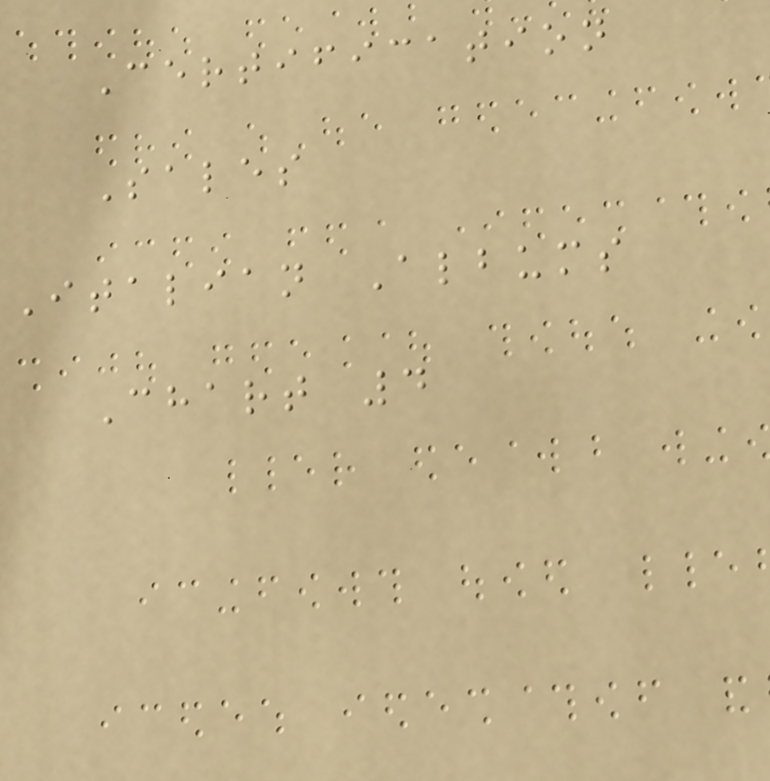Certification
Sales
Italian Albums
Chart 4
